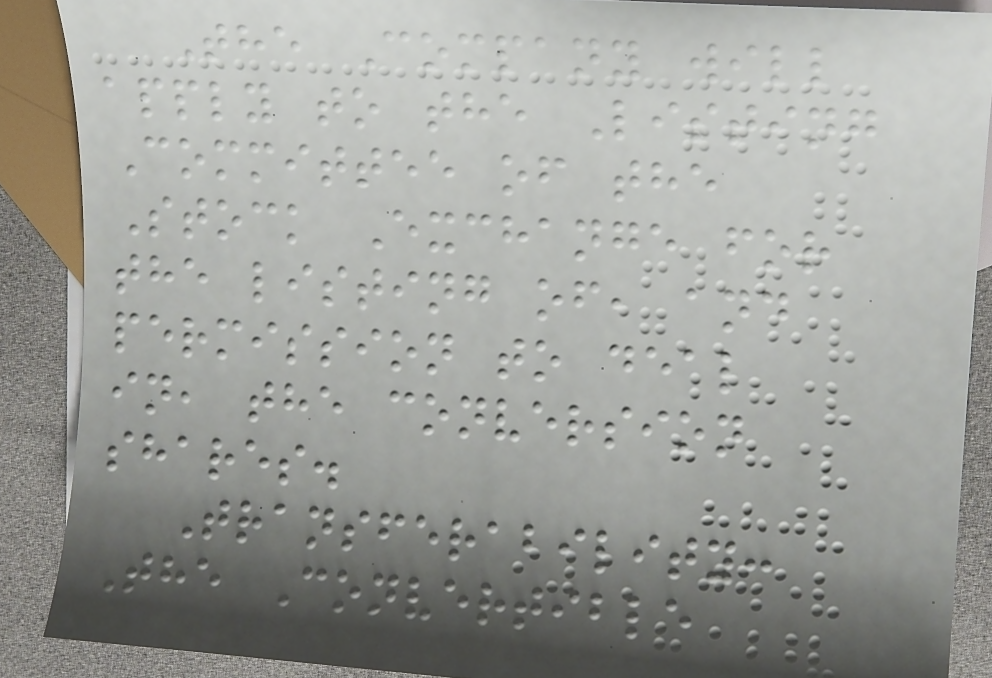The Company will
apply to the Listing
Committee of the
Stock Exchange for
the listing of, and
permission to deal
in, the conversion
shares.
Transferability:
The Convertible
